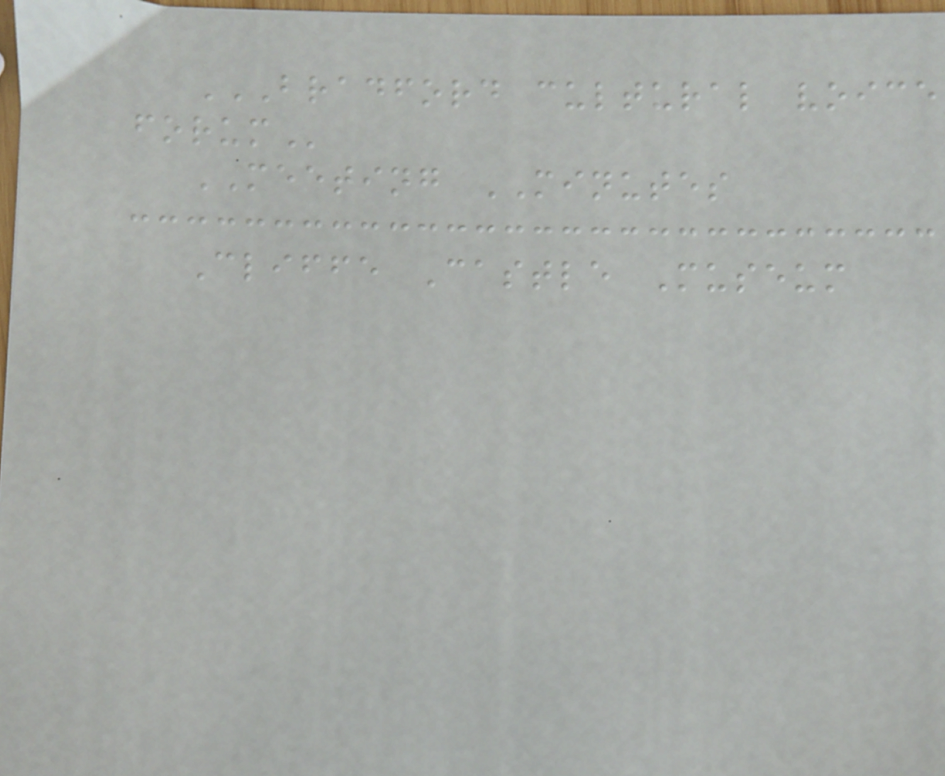BRADFORD CULTURAL VOICE
FORUM
MEETING MINUTES
Cliffe Castle Museum
